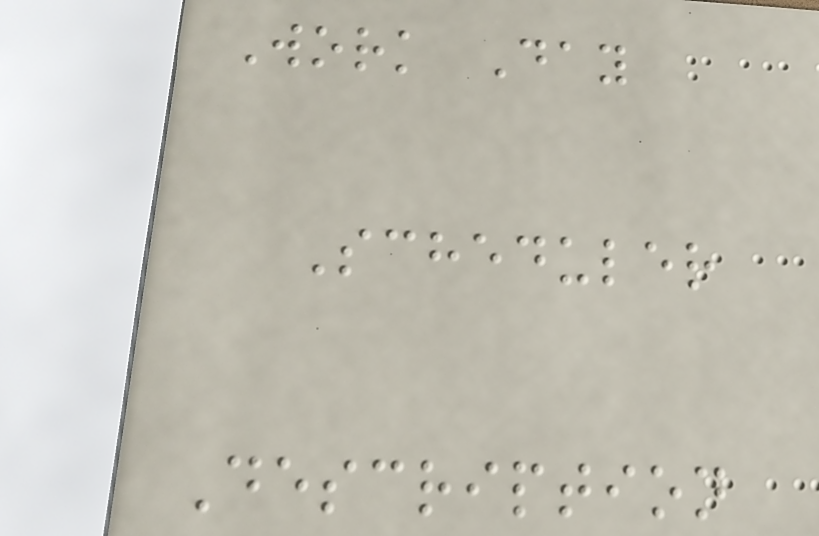Work Day
Scheduler
Description
